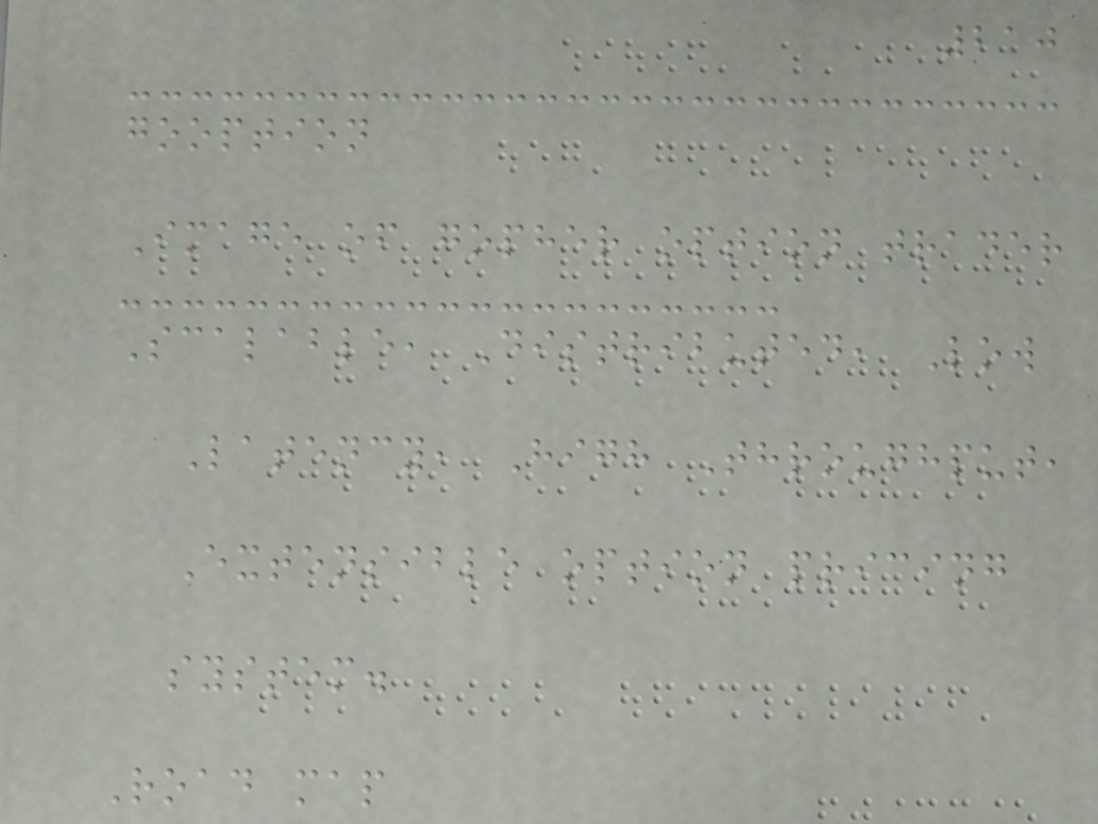210
gooption
Image of gopher option trader
Scalable, Distributed, Low
Latency, High Throughput,
Extensible option pricing
system.
Road map
